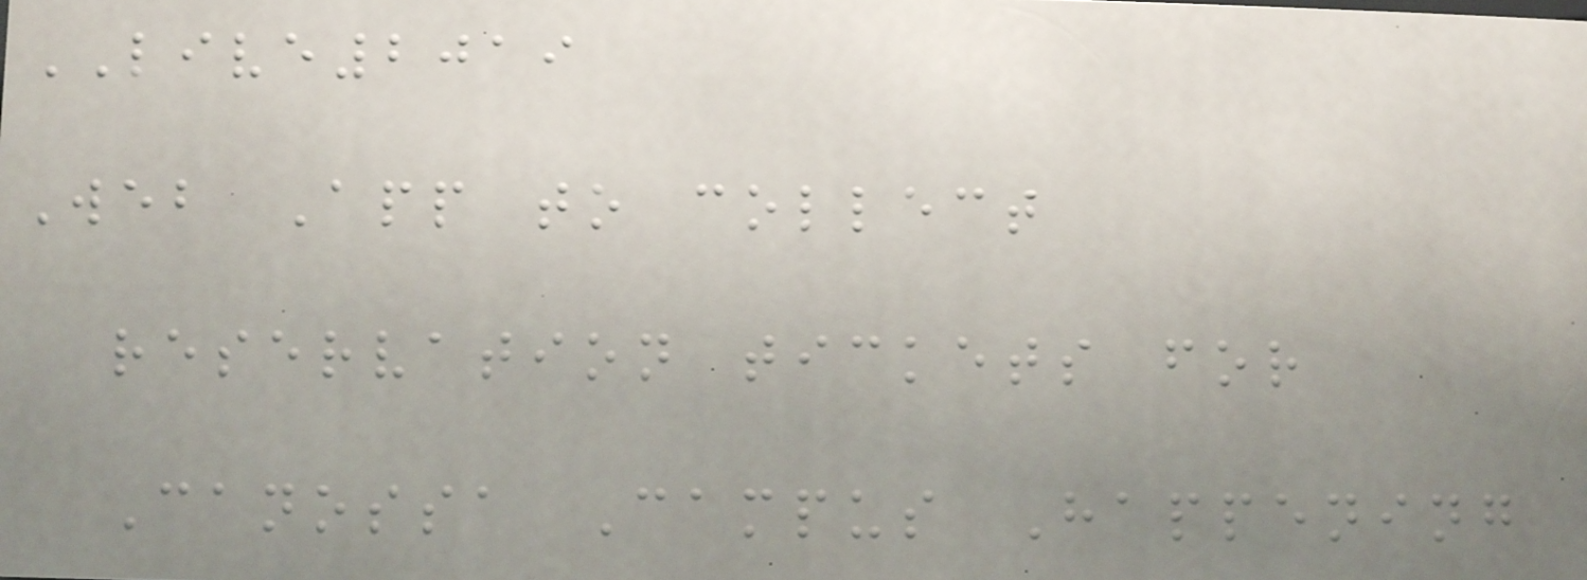LIVE2019
Web App to collect
reservation tickets for
Canossa Campus Happening
